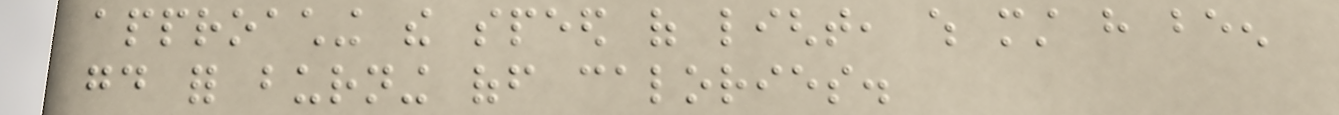approaching the speed of light, which must have been
good for burning off calories.
